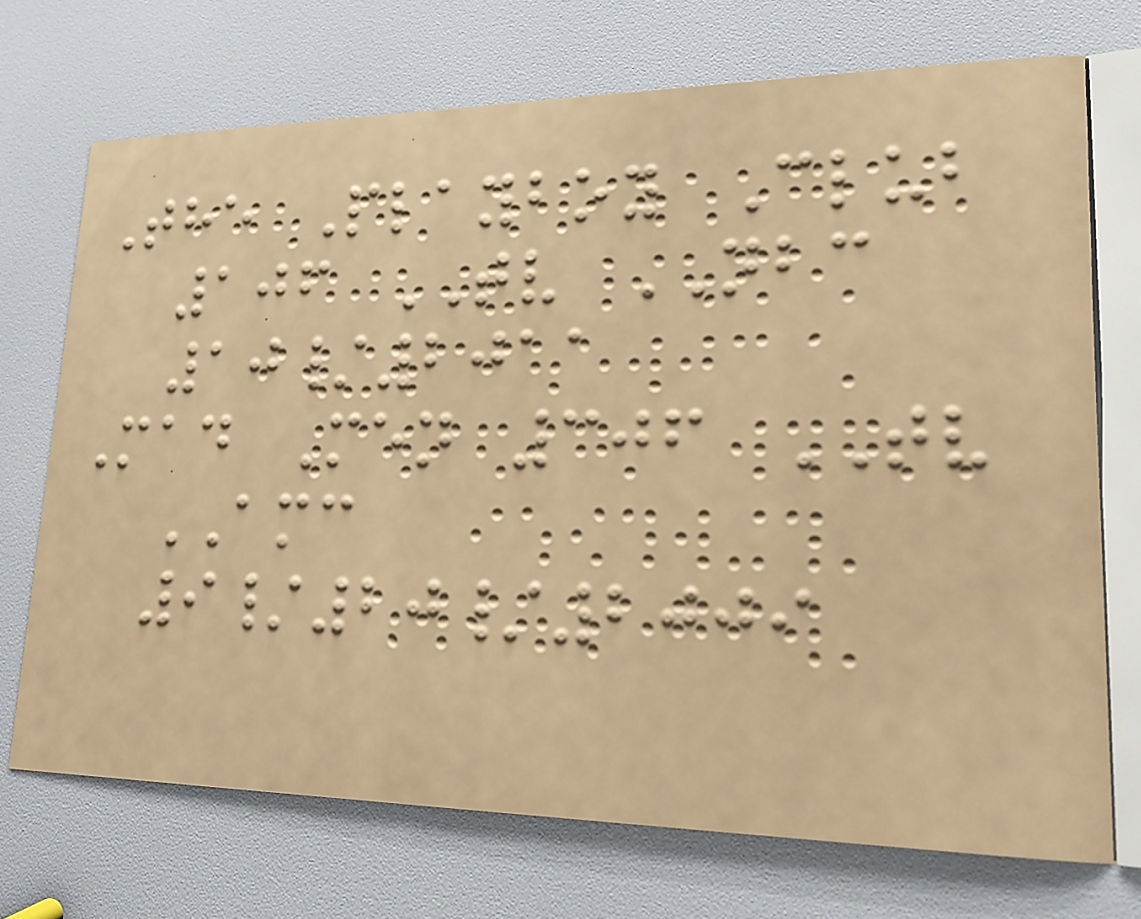The Playboy Club
106 TV NBC
10/2011
Mad Men 306 TV
AMC
9/20/2009
